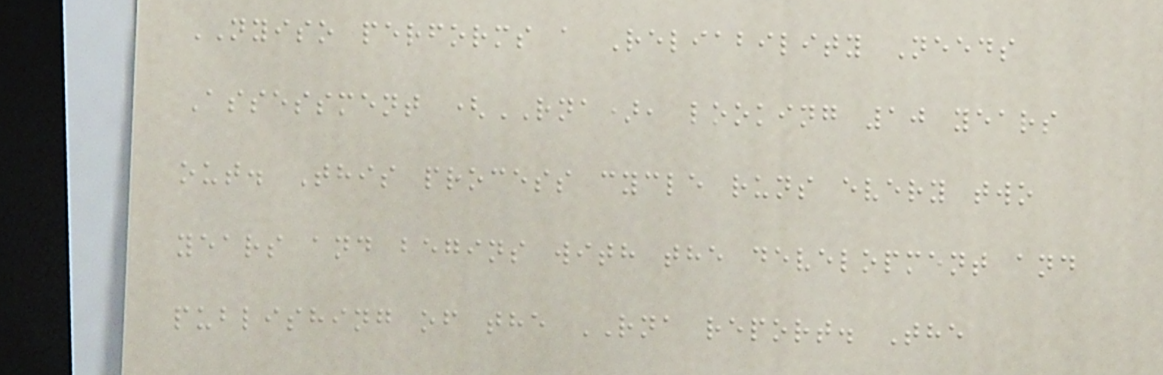NYISO performs a Reliability Needs
Assessment (RNA), looking 10 years
out. This process cycle runs every two
years and begins with the development and
publishing of the RNA report. The
